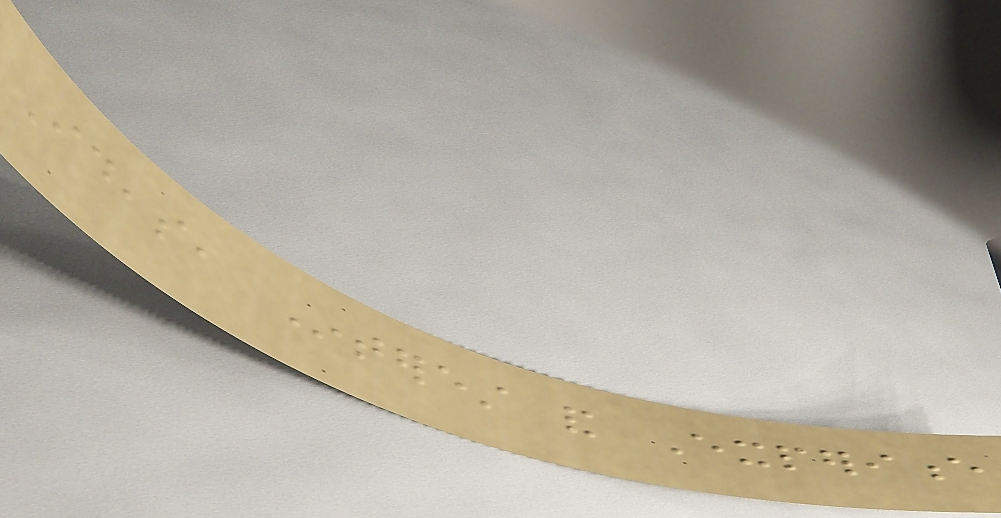Ideas, Interest and Experience
